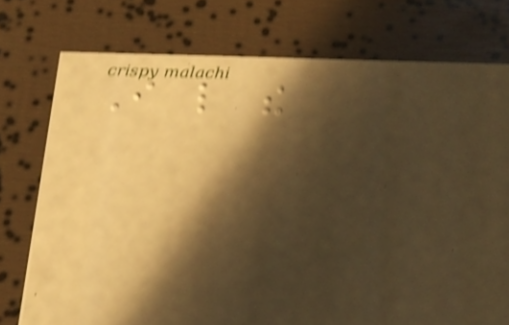I like the
